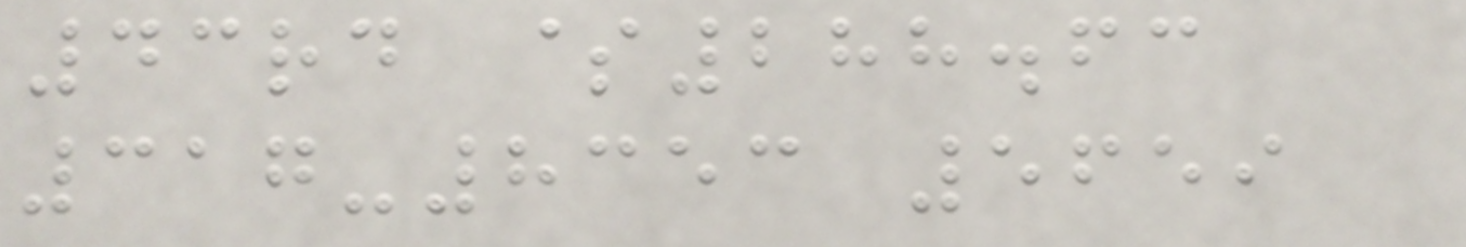43rd $288.63
317-8353 5659
